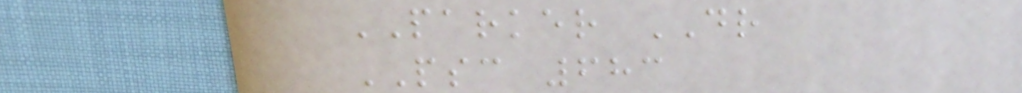PARKER DR
PSC 683
